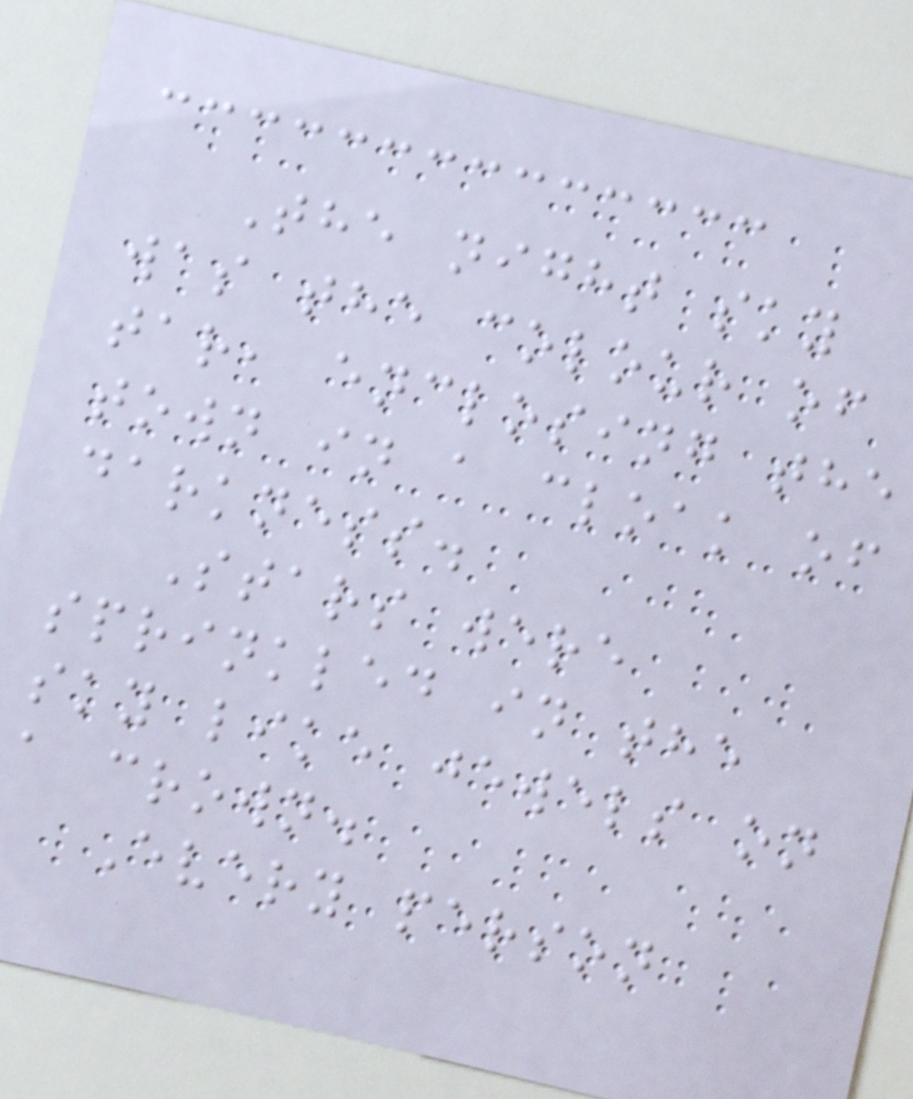The night sky
was the colour of
tar, enclosing the
town in a cloak of
darkness.
Stars were
sprinkled in the
sky like jewels on
a crown.
Every person
